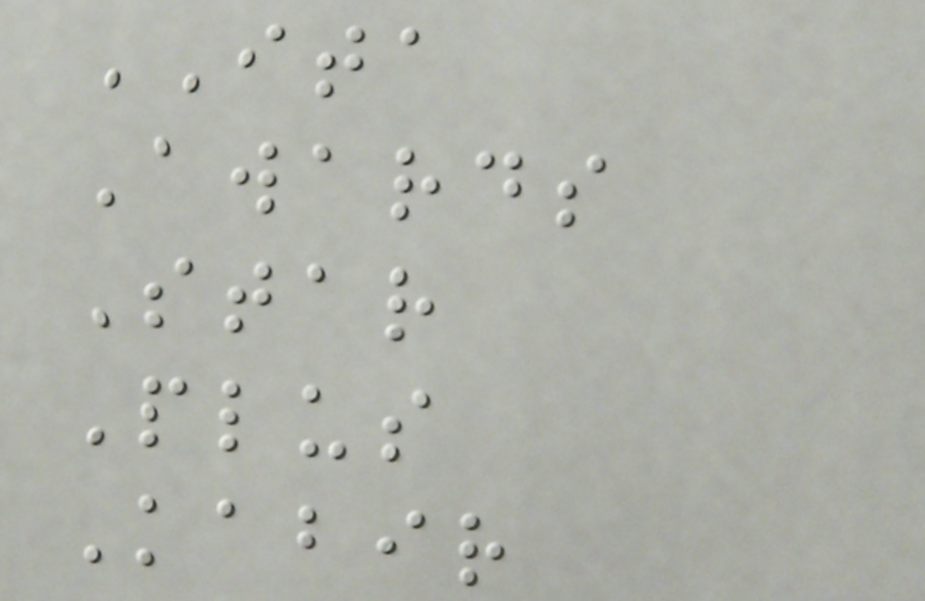ITA
Awards
Star
Plus
Kabir
